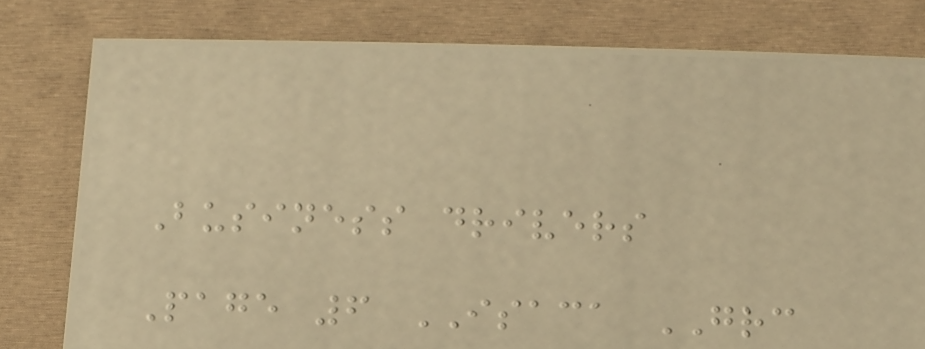Business drivers
Page 6 ISACA GRC
